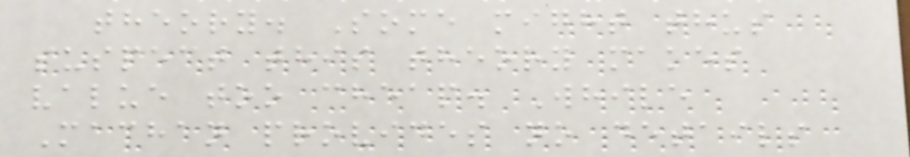theory. Some might thus
suspect this theory makes
value too cheap. While
Machan provides no details
